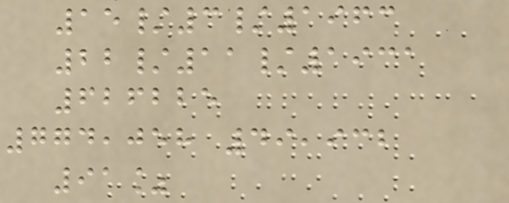15/3/1963
22/11/1931
626225
774,058 49,932
91%
